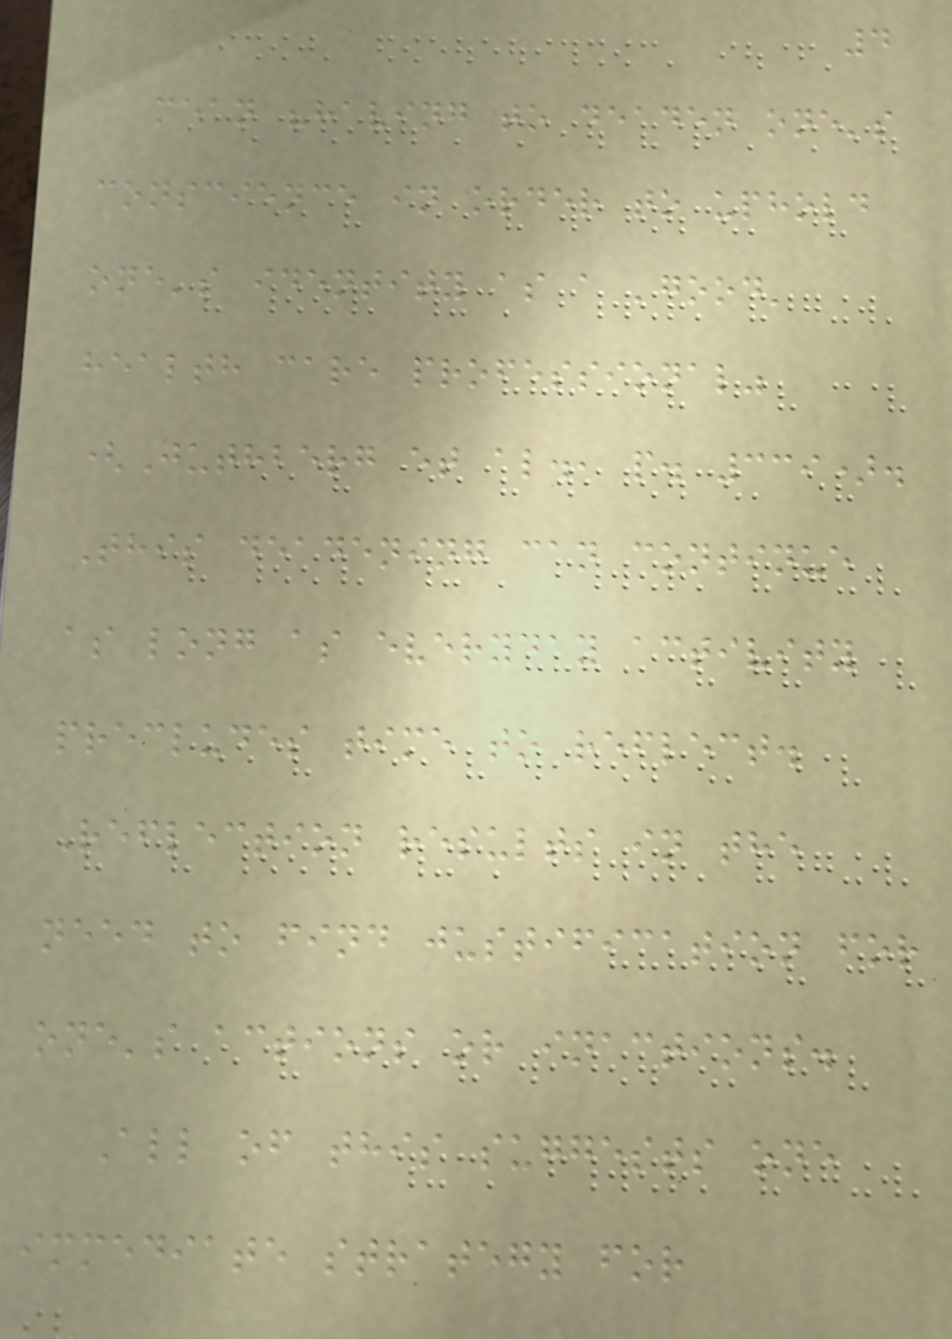4
mean "having to deaden one's
conscience in order to uphold
one's identity as a 'good'
health care professional"
(Juthberg et al., p. 339).
This deadening can continue
as long as everyday activity
precludes time to reflect.
Reflection results in the
need to find justification for
one's actions or inactions.
All of this suggests one
immediate strategy for
